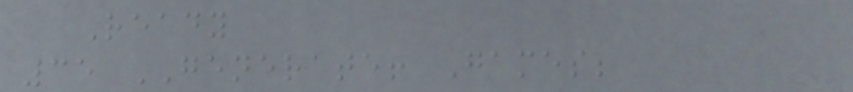Ready
35 GENERATE! Games;
